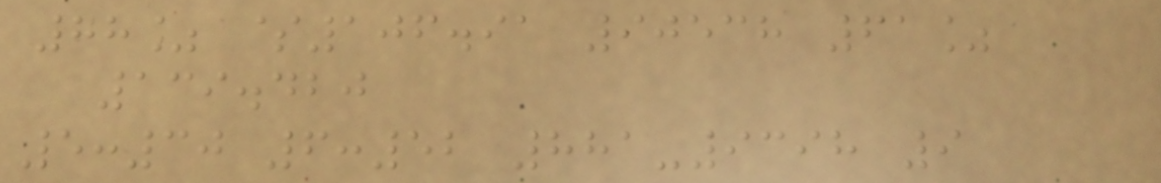88% $106.91 90538 61%
139.420
5:30 6:52 881-9398 9
